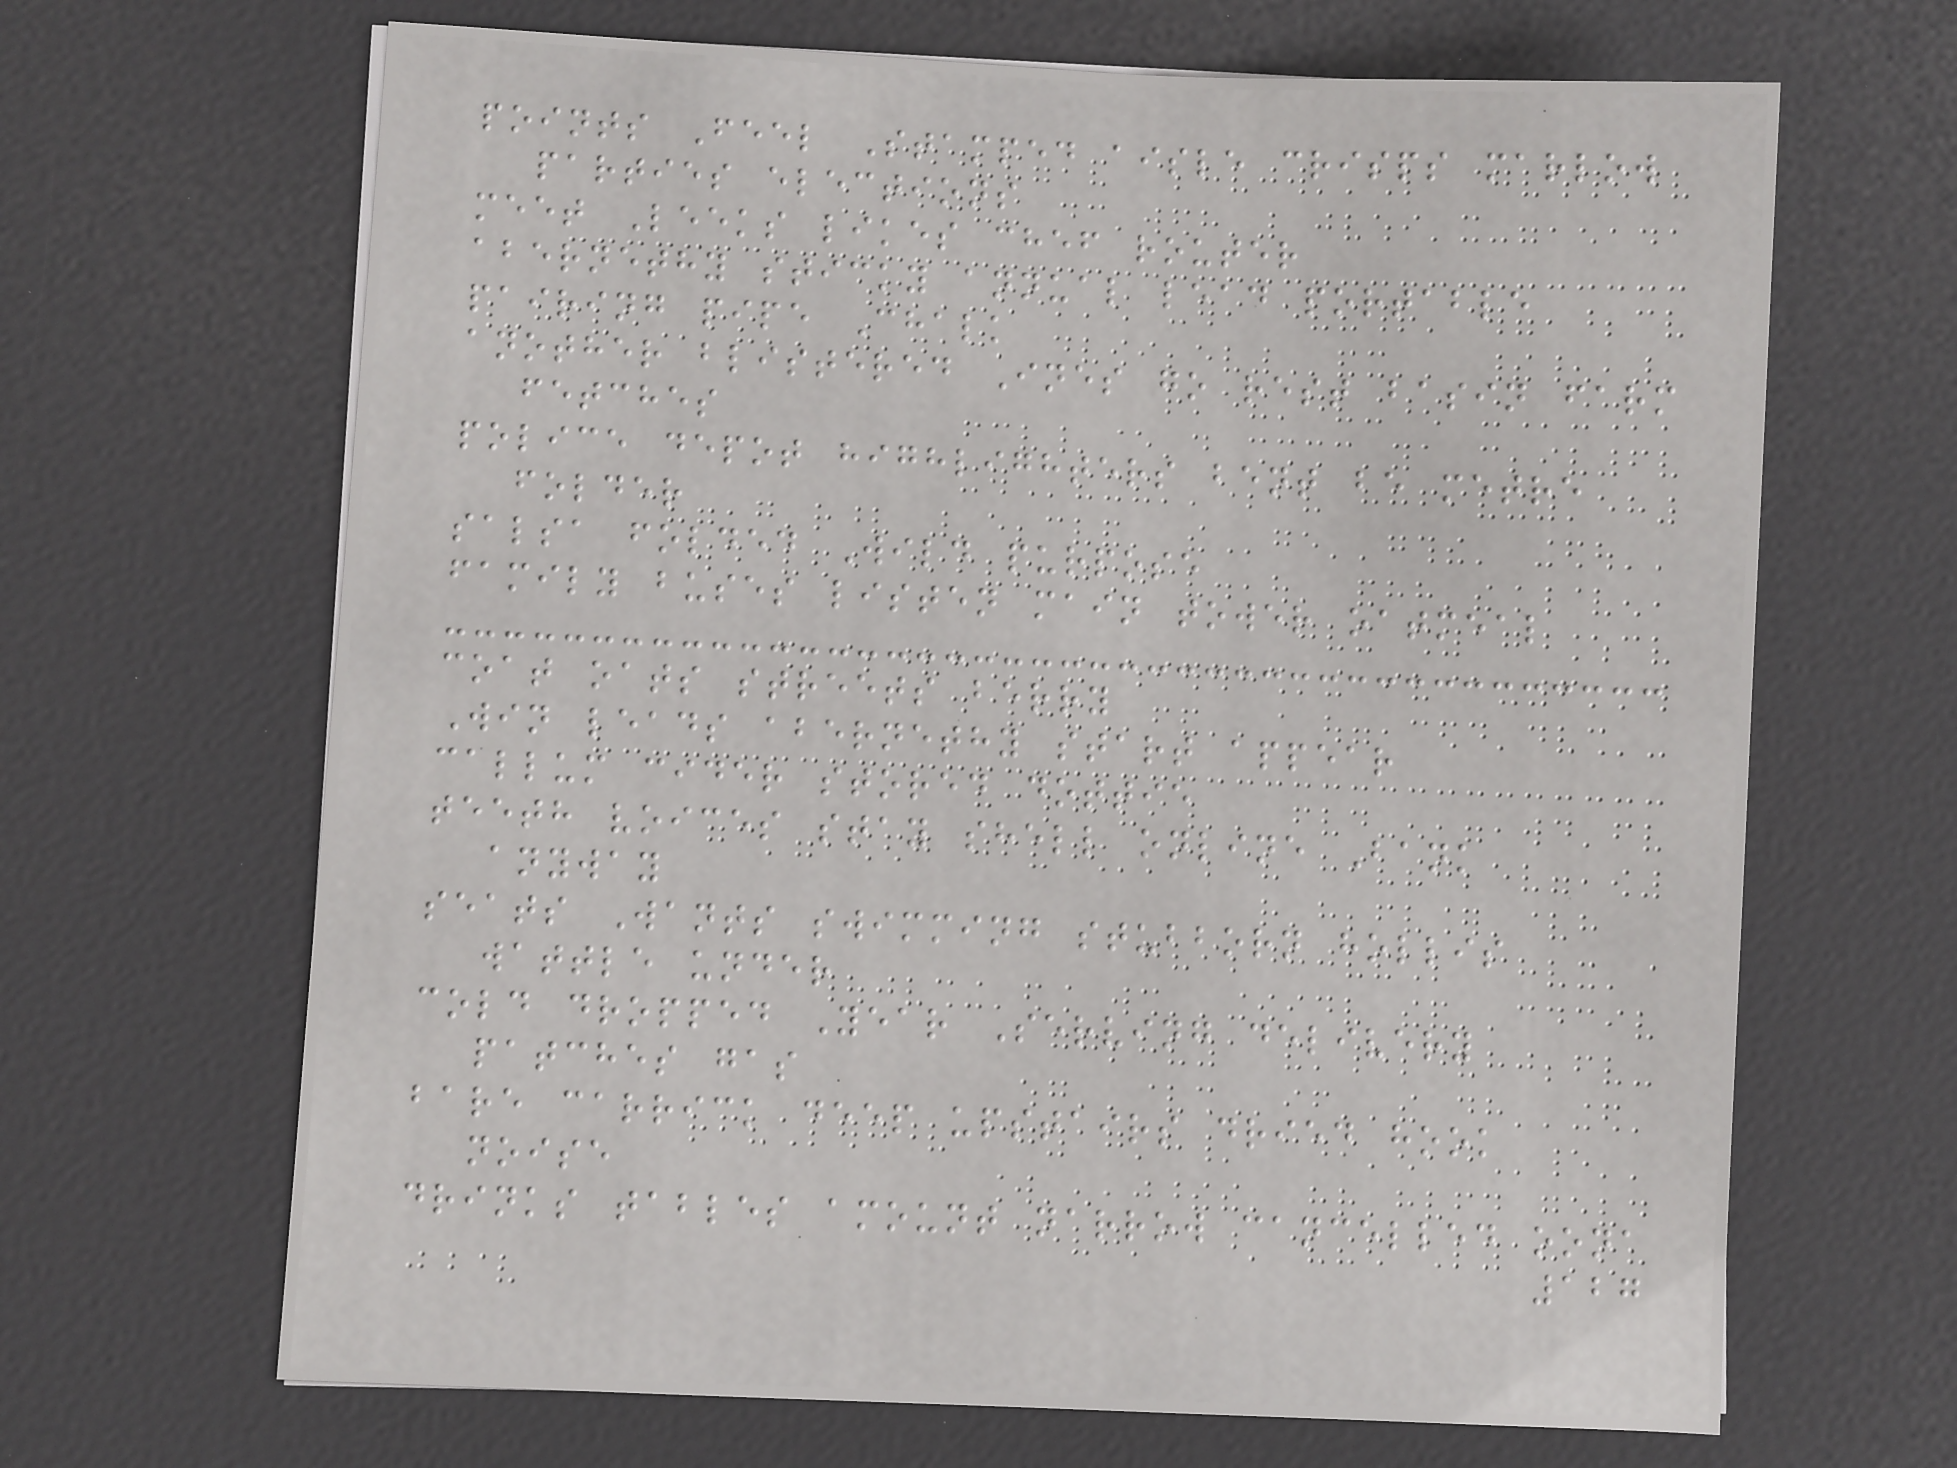points Feel Stamped aisle crisps marlow
parties elections
meet Leeks likes chef router
abernethy sticky annual lead portable
pairing pipe Chalk
another blistered Ines go rest basin farm
fetches
police depot highlighters bent be metre
folder
salsa folded Wild purpose
family buses listen main tower oatmeal
coat oats streets berry
Win leads abernethy start appear
callum cider stored dottie
teeth voices stay shell online Bank
anyway
seats Wants swimming stubborn hollis
wattle under
cold dropped Year Serving delivery
patches gas
bare carrick deep upstairs dried hook
noise
drinks tables amount narrow cancelled oona
127
